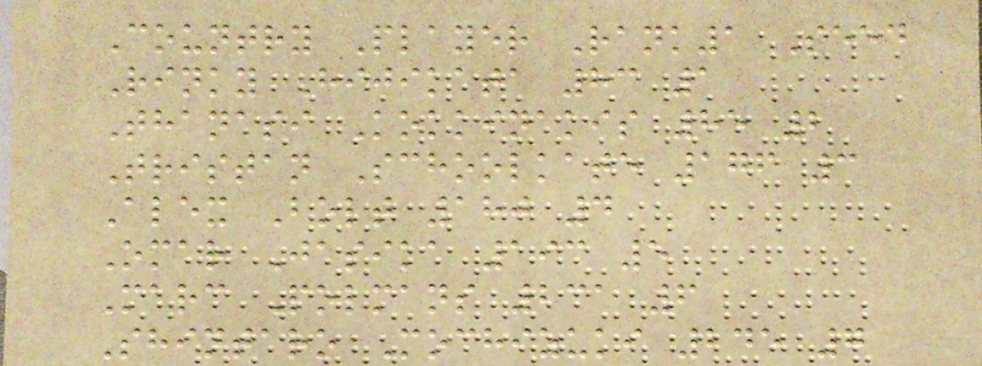Country Player Rank1 Seed
Rinky Hijikata 83 1
Thanasi Kokkinakis 85 2
Tristan Schoolkate 176 3
Alex Bolt 180 4
Omar Jasika 193 5
Marc Polmans 231 6
Shintaro Mochizuki 245 7
